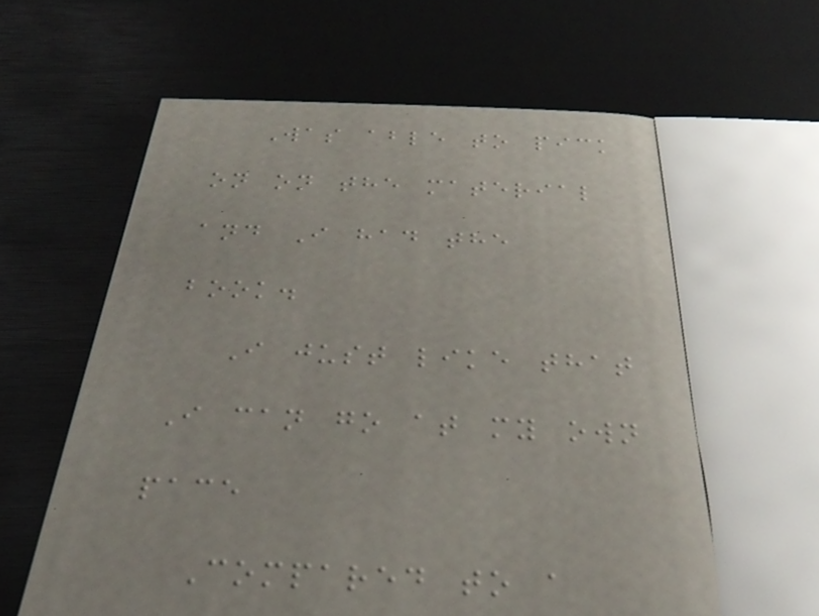Was able to pick
on on the material
and I had the
book.
I just like that
I can go at my own
pace
Compared to a
